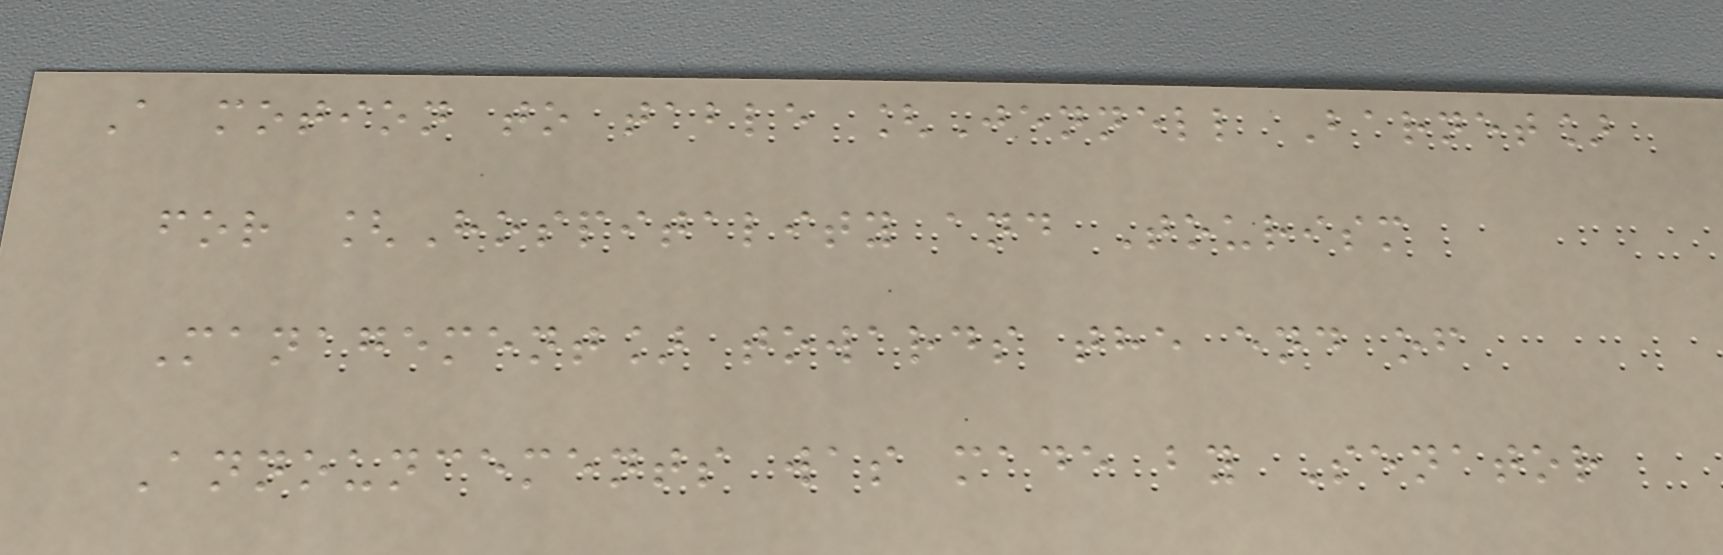A motion to table [Jennell Barnet]
for [Hospitality and Tourism
Management] towards the end of
Announcements was made by Senator
